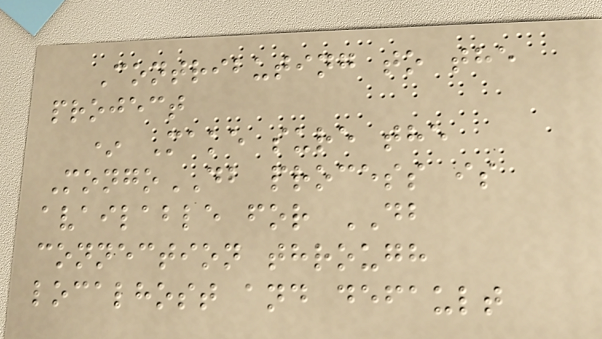Contributing to the
project
* Make sure the
MongoDB process is
available for DB
connection through
localhost and default
